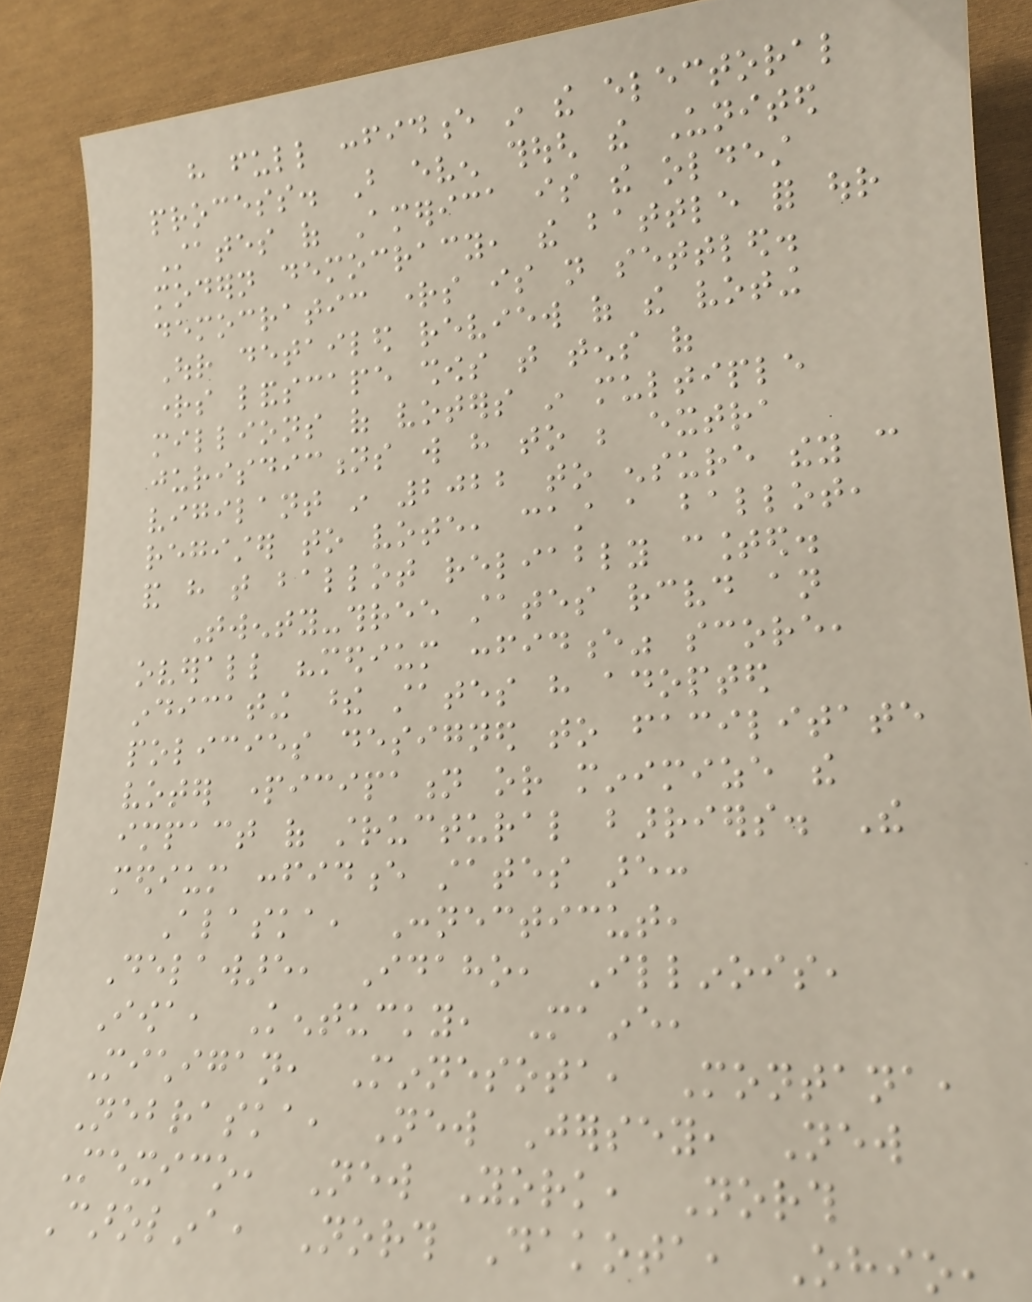have full confidence in the electoral
process. But even though the United
States of America is the oldest
modern democracy, the battle for our
democratic rights is not settled.
Our detailed review of the voting
rights landscape shows that tens of
millions of voters in multiple
jurisdictions will have to be extra
vigilant in 2022 to ensure they can
register to vote, cast a ballot,
and have that ballot reliably counted.
Twenty-three states received an
overall "medium confidence" score,
indicating these states have adopted
policies designed to facilitate
voter participation or minimize the
impact of structural barriers. The
medium confidence states are:
Alaska, Connecticut,
Delaware, Idaho, Illinois,
Iowa, Kentucky, Maine,
Michigan, Minnesota, Montana,
Nebraska, New Jersey, New
Mexico, New York, North
Carolina, North Dakota, Ohio,
